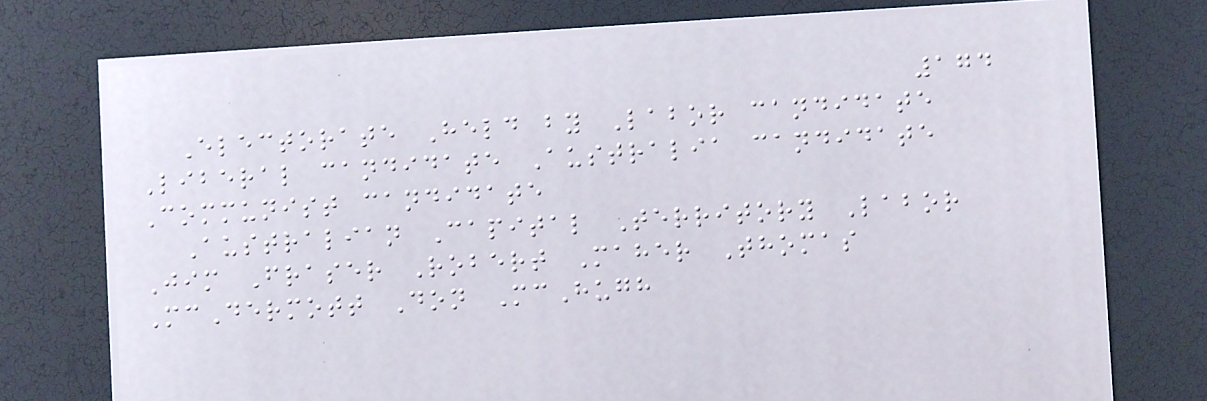174
Electorate Held by Labor candidate
Liberal candidate Australia candidate
Communist candidate
Australian Capital Territory Labor
Jim Fraser Robert Maher Thomas
McDermott Don McHugh
